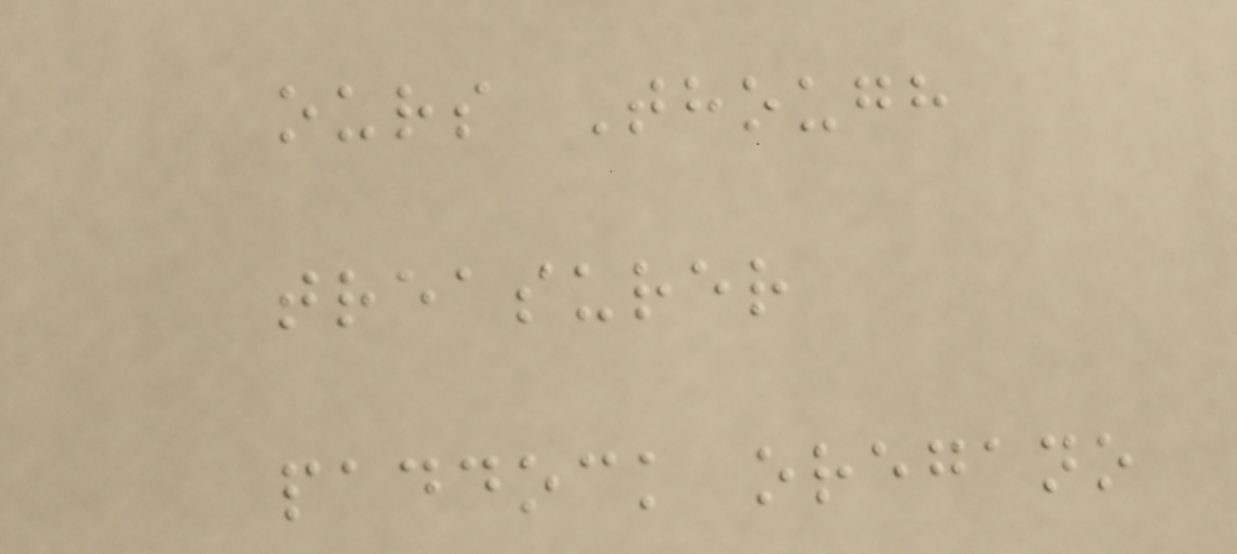ours Though
treasurer
paddock oregano
